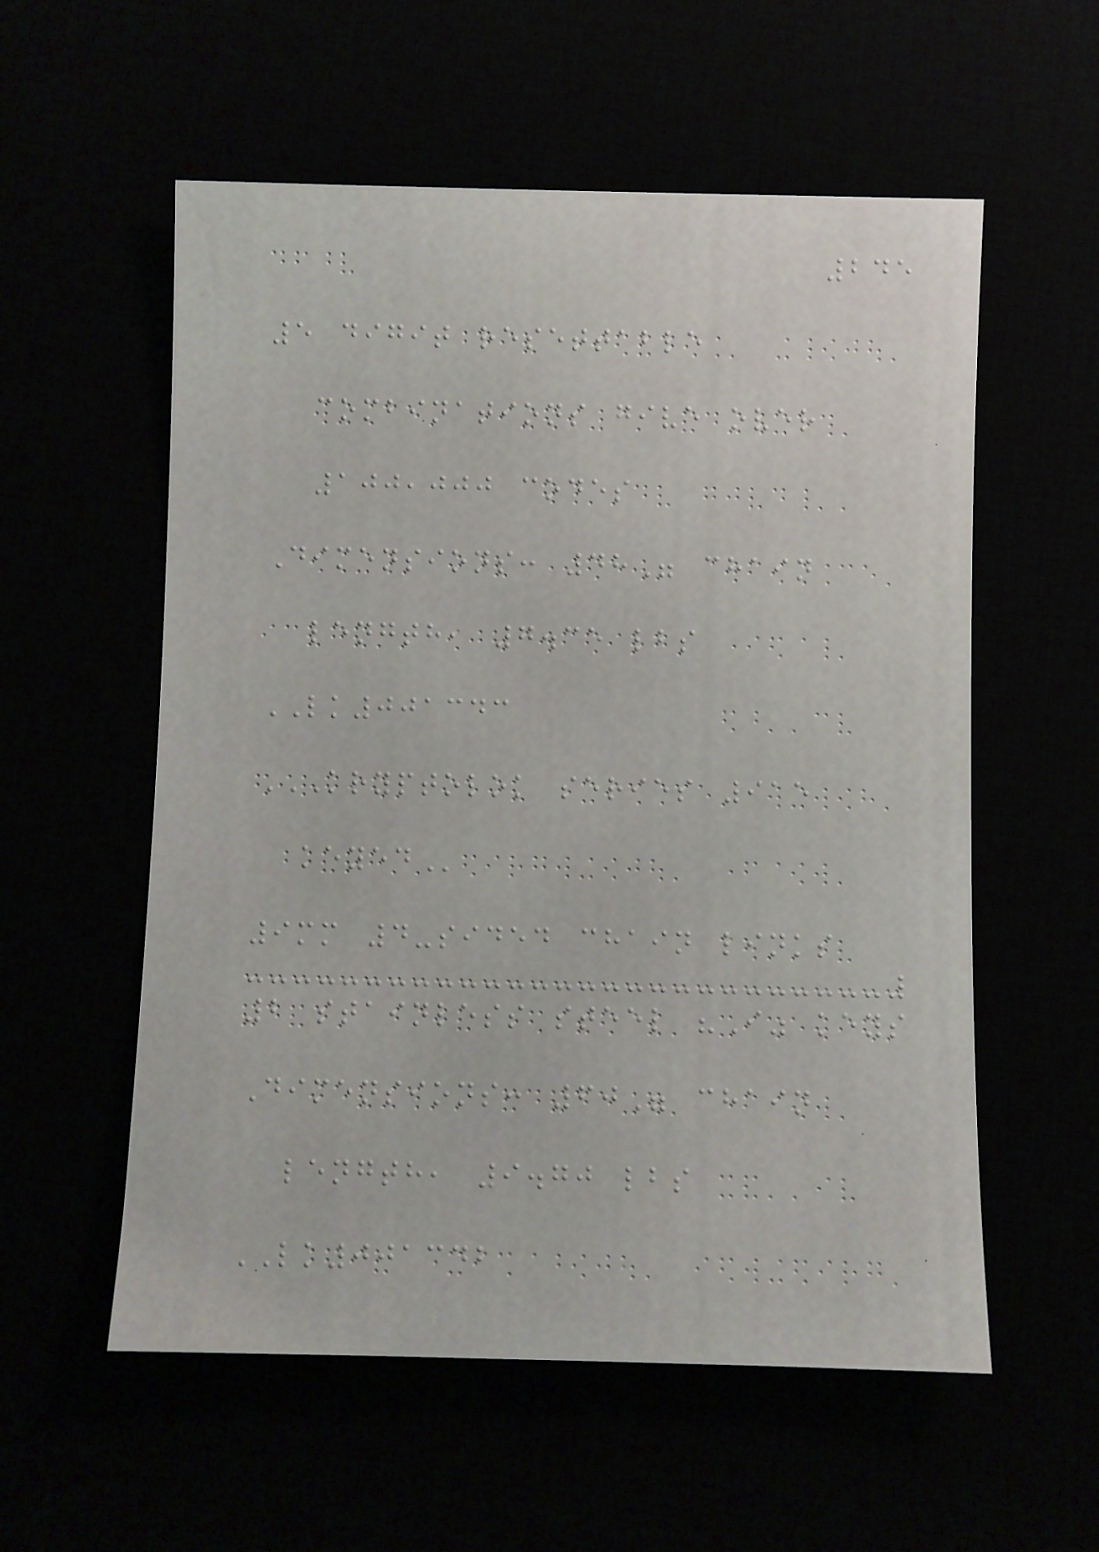245
5 digit resettable
combinations give over
100,000 codes
Dimensions: 48" chain
length, 7.35 lbs
LK001343
KRYPTOLOK SERIES 915
KEYED
9mm 4-sided chain links
2 stainless steel "I" keys
Dimensions: 60" chain
length, 9.70 lbs
LK001342
